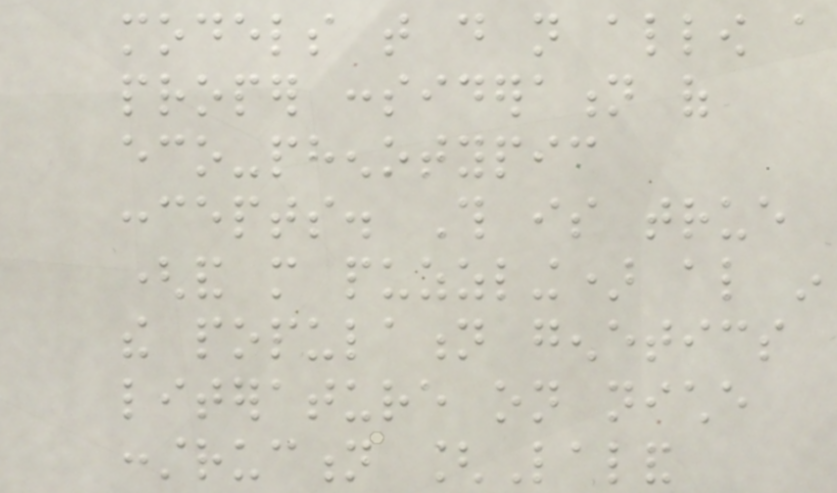models that do not allow a
proper consideration of
eco-phenotypic
concepts. This is true
(and more puzzling) also in
the population genetics
literature on niche
construction [Laland
